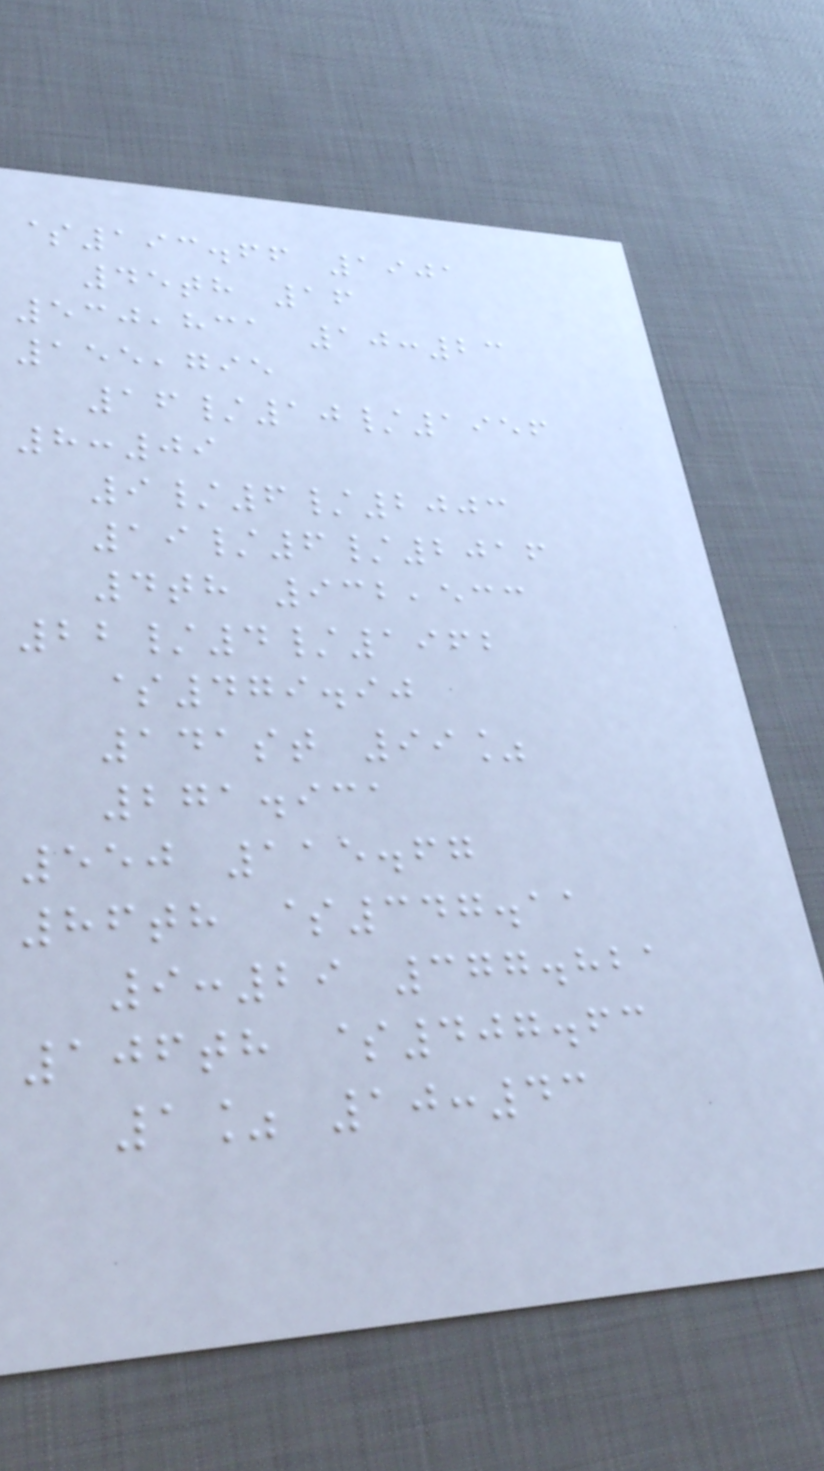$193.66 1901
45th 16
530,831 10:23
155,795
16/10/1956
8:09
9/6/2003
19/6/2016
4th 932,533
22/4/1962
$479.90
141st 99%
271.931
550 115.67
86th $347.11
9:29 377.821
106th $407.63
1% 10:43
